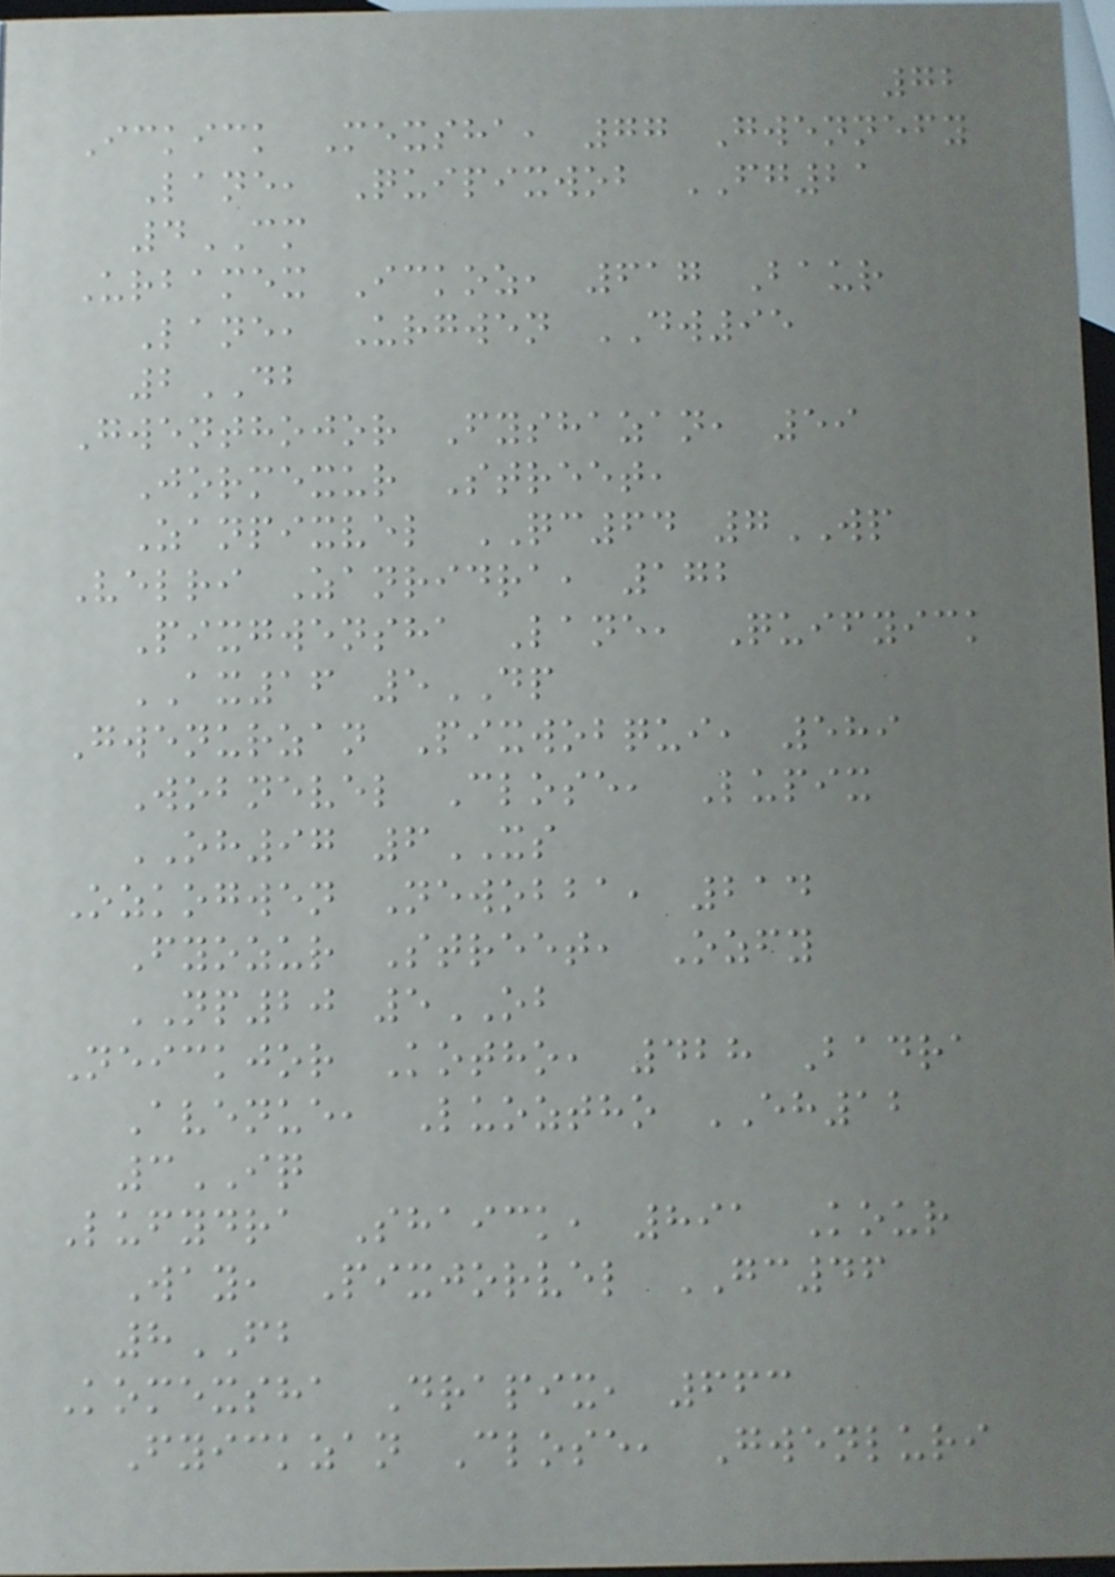72
Ickick Mexsha, 77 Gwennefy
Lane, Quipixwob FG21
4CM
Urbamex Ickoz, 617 Baur
Lane, Urgwen DW95
2DB
Gwenthojor Fyshazan, 59
Jormexur Street,
Zanpixvel QC64 7WP
Velri Zanridra, 172
Pixgwensha Lane, Quifyick
AX16 5DP
Gwenurzan Pixwobqui, 589
Wobnevel Close, Lupix
OH97 6XS
Ozkogwen Newobba, 214
Fyozur Street, Ozfy
NP20 5OB
Neickjor Kotho, 428 Badra
Avenue, Luoztho EH12
3IQ
Lufydra Shaick, 891 Kour
Way, Pixjorvel GC46
8FB
Komexsha Drapix, 663
Fyickzan Close, Gwenluri
